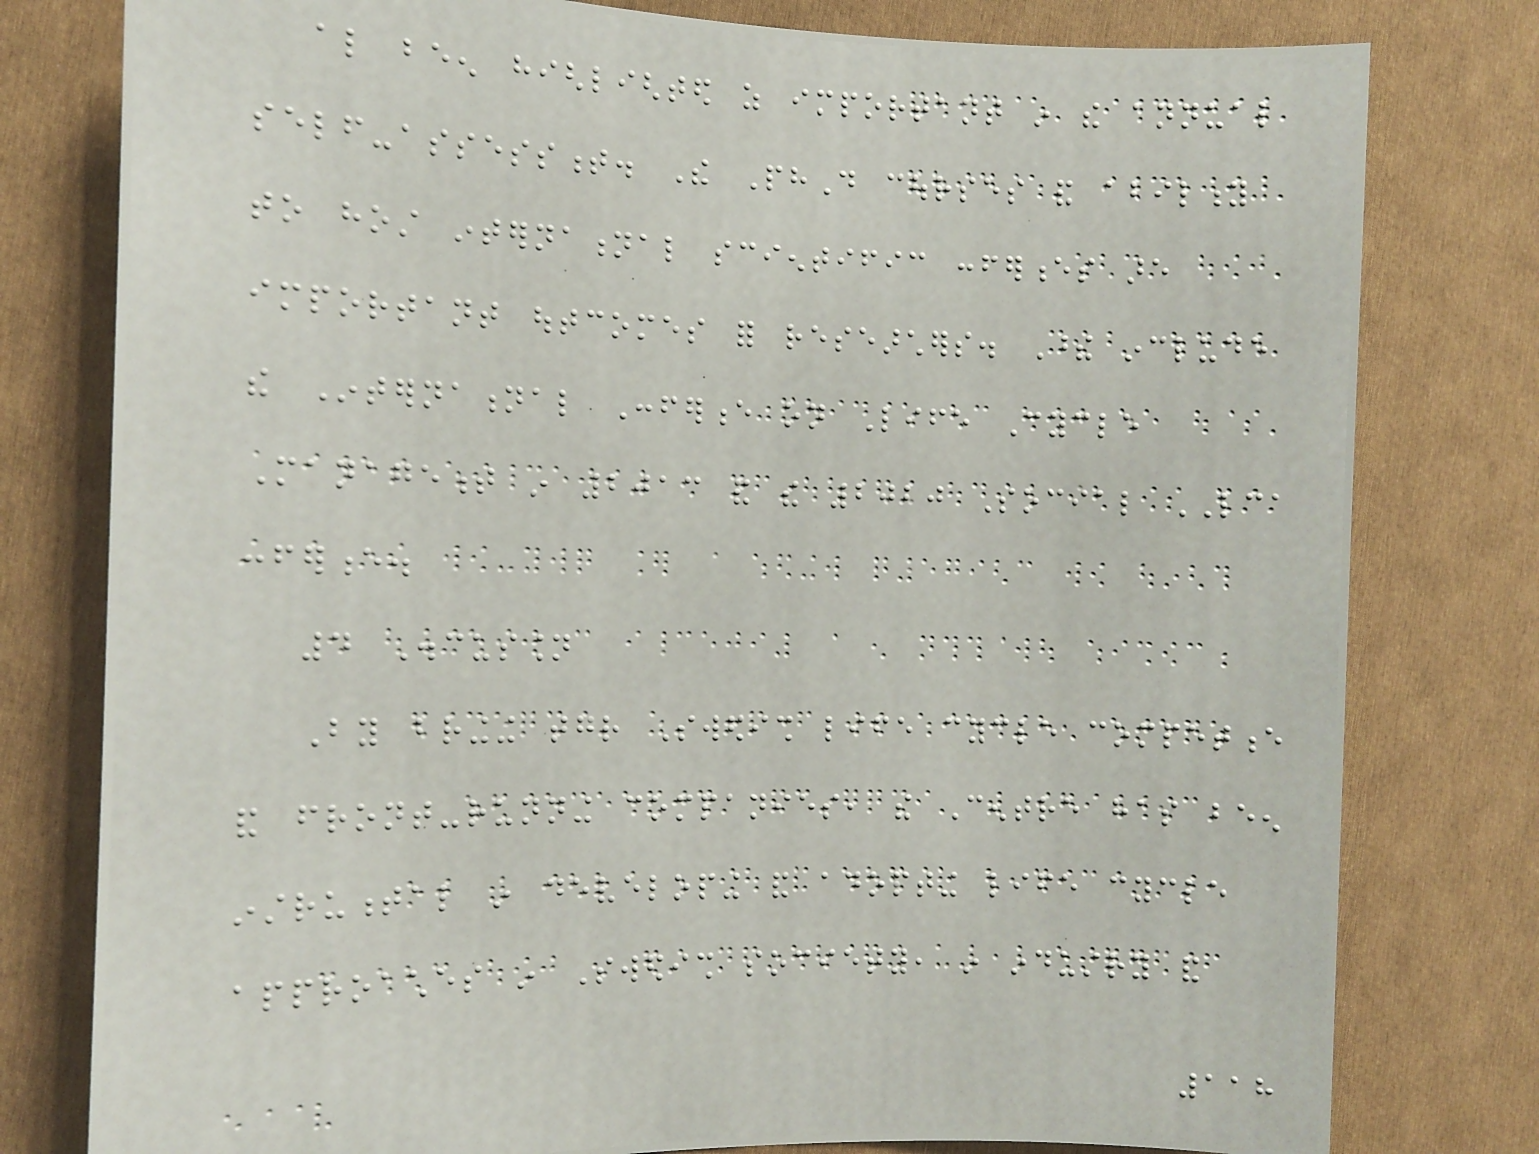also been highlighted as important in the annual
self-assessment. The PhD courses and ability
to host international scientific conferences are
important outcomes for researchers. These include
the International Conference on Life Cycle
Management in 2013 and the 2020 Social LCA
conference.
4 Discussion
By bringing together Swedish life cycle competence
and front-running companies, the Centre has been
instrumental in developing and adopting life cycle
approaches in Swedish society, in industry and
118
